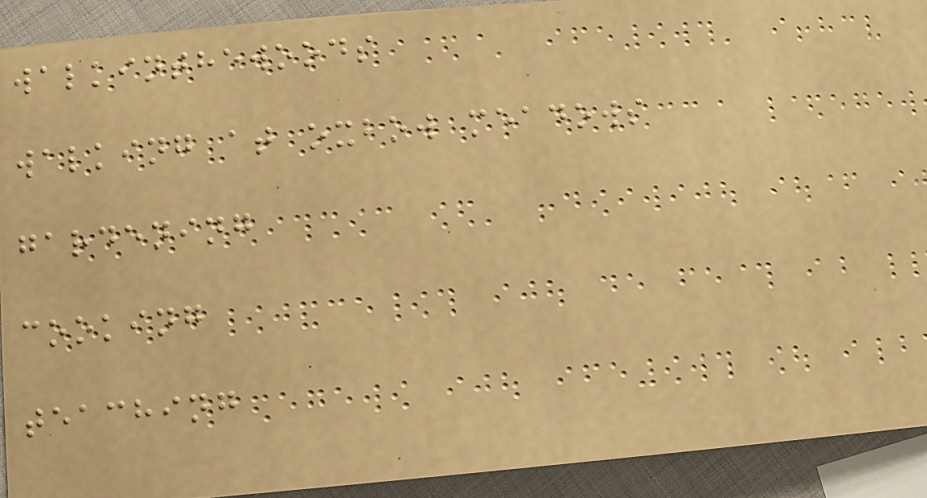walkinthewoods
walking at oxbow meadows
gardening
cooking
teaching
